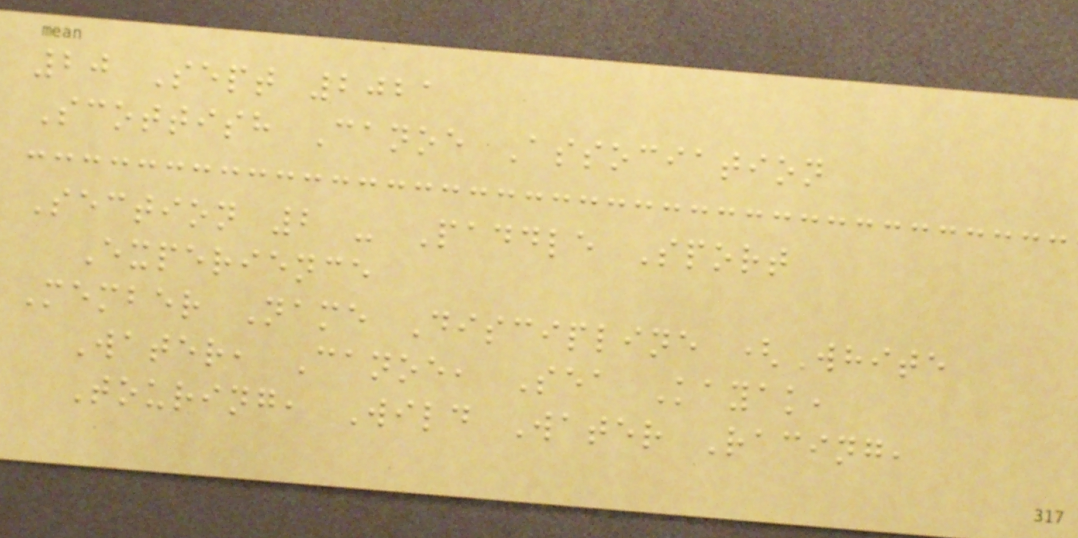20 Sept 2021
Scottish Canoe Association
Section 2 - Paddle Sport
Experience
Member Name Discipline (White
Water, Canoe, Sea Kayak,
Touring, Wild Water Racing,
